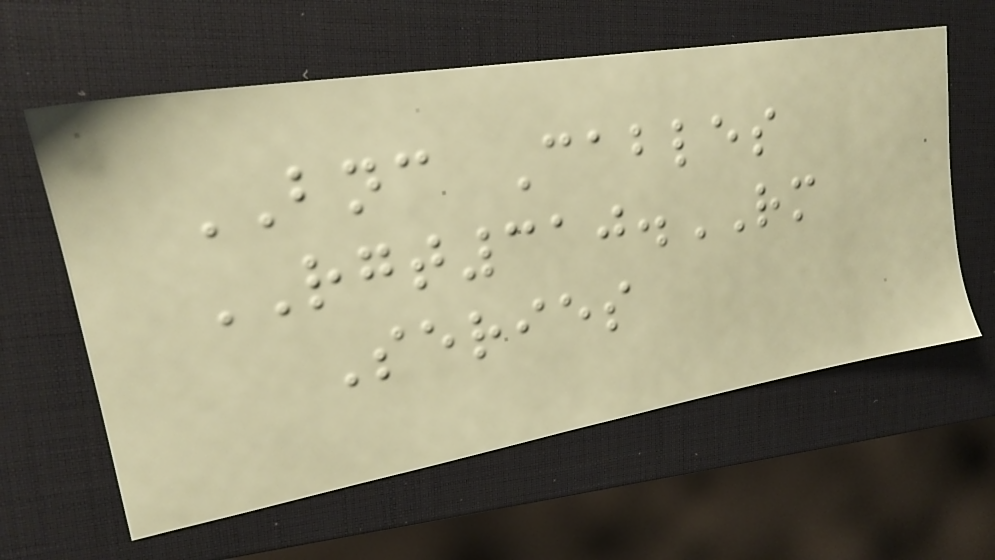BNC Cables
RGT310.RM
Series
